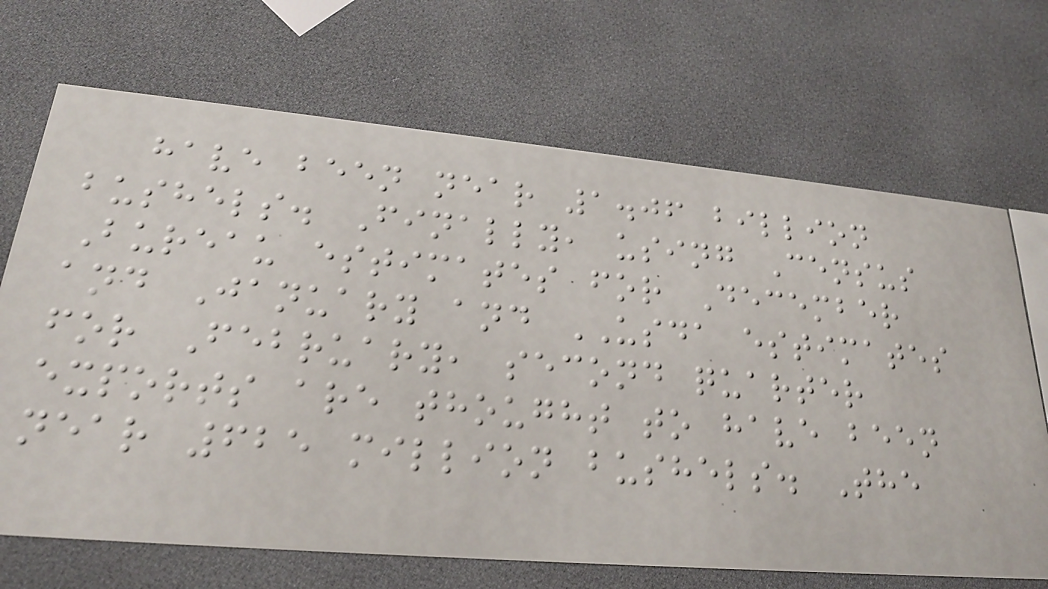have been near 1.06 billion
bushels. Finally, using Census
Bureau estimates for December
and January and USDA estimates
for February, second quarter
exports are thought to have been
near 625 million bushels. The
